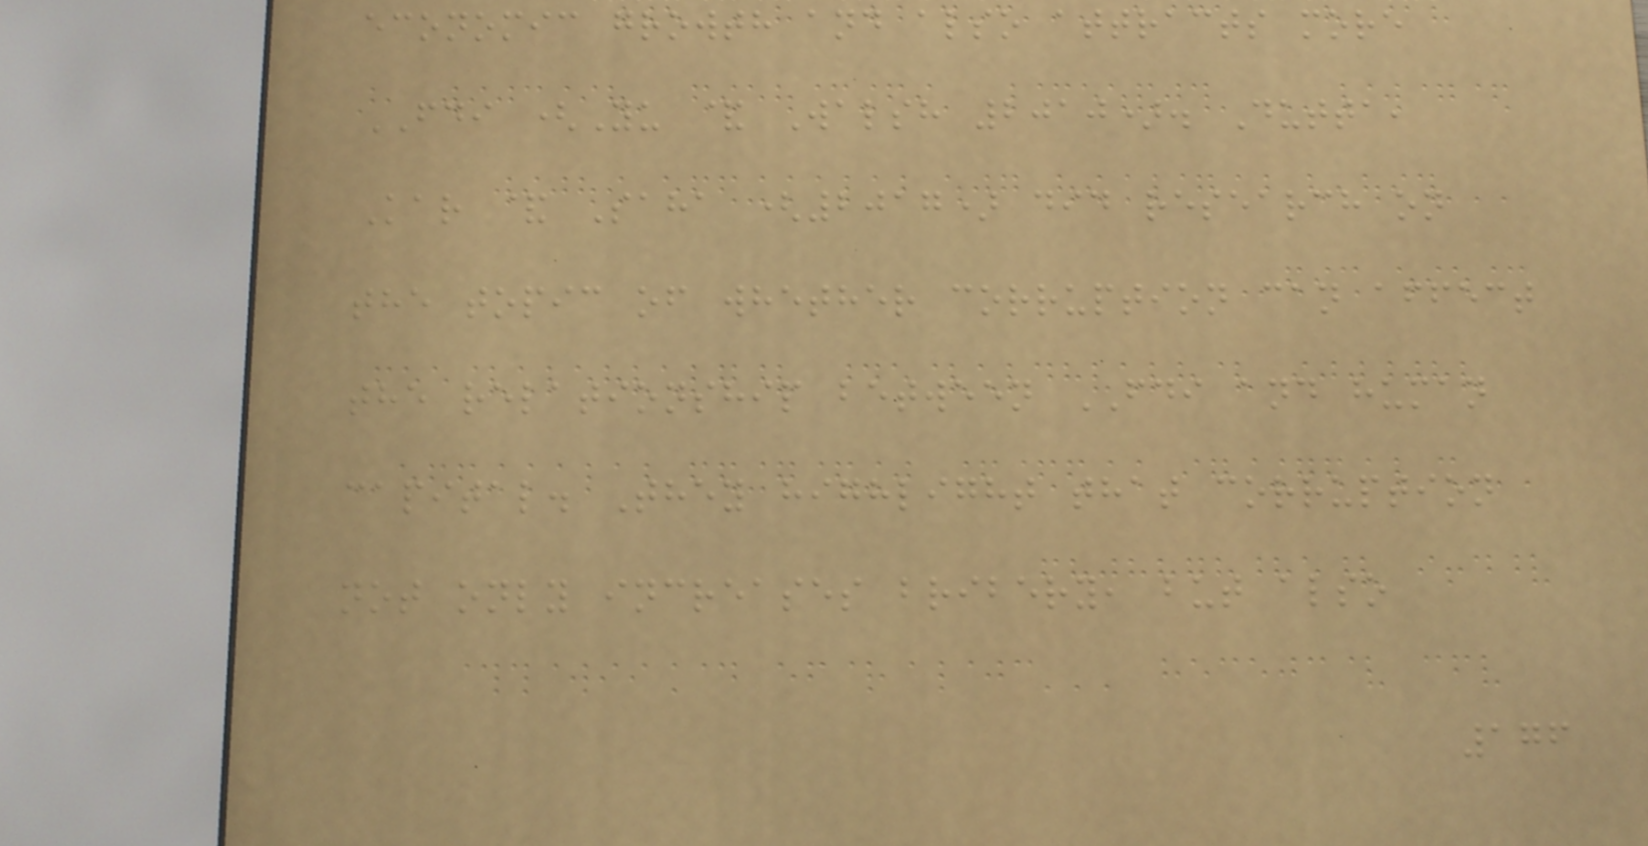economic growth and also attracts more
FDI (Yu & Walsh 2010). Dutta,
Kar & Saha (2017) did research on
the topic of whether corruption can affect
the relationship between FDI and human
capital. They highlight that corruption
not only increases bribery, but also
176
